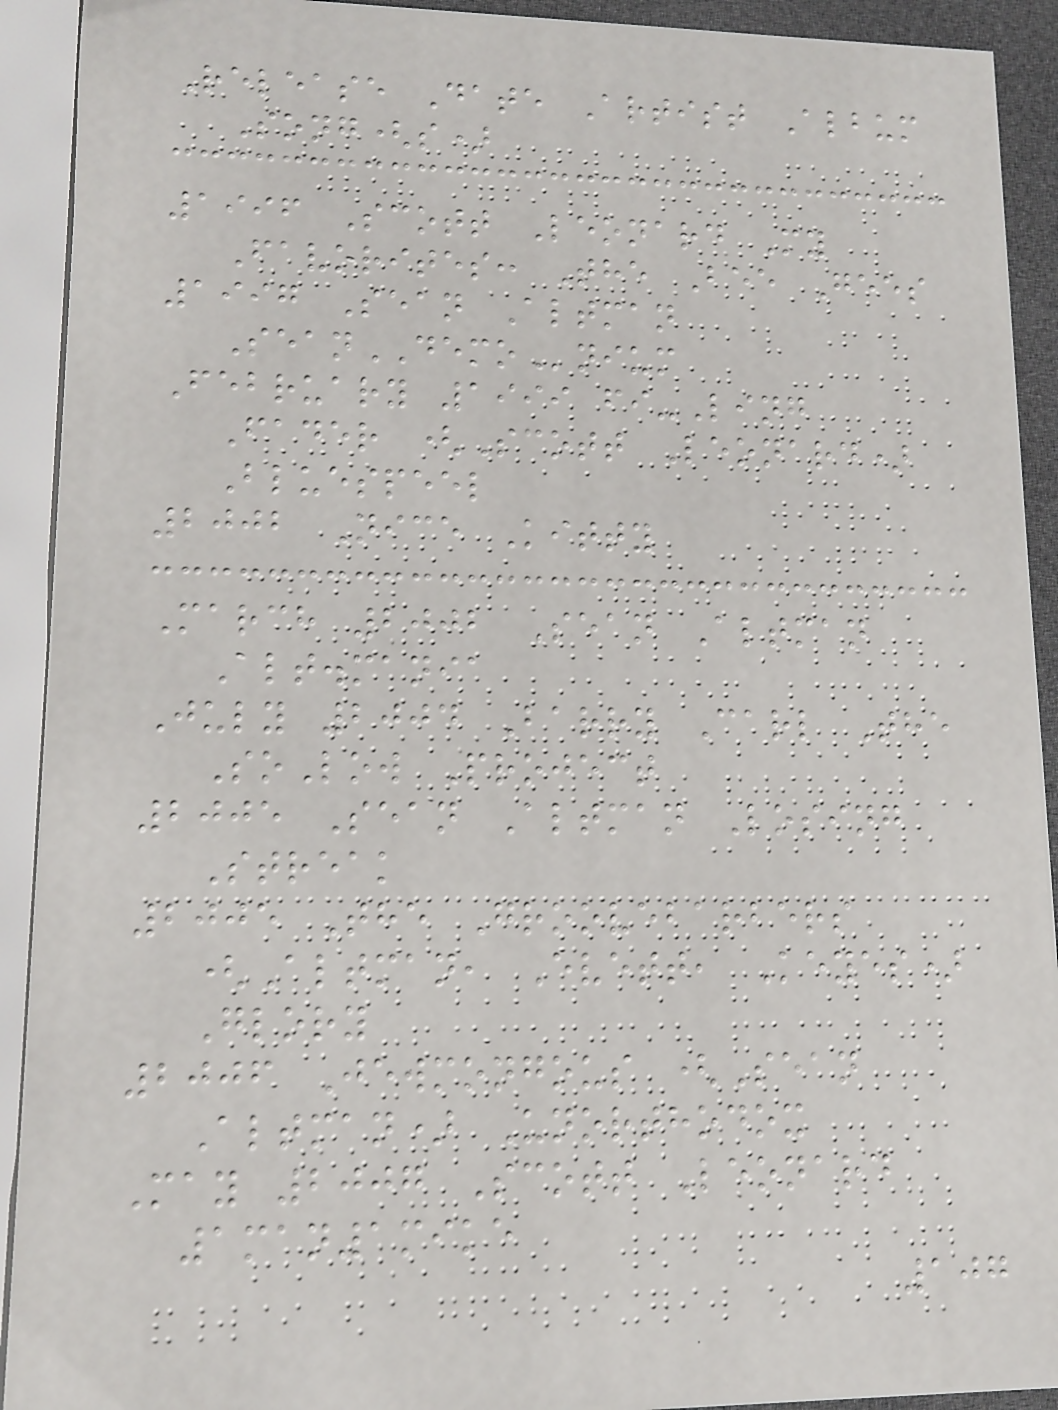Release Date Artist Album
Song(s)
1996 Scott Leonard My
Favorites: The Bee Gees
1997 Sean Altman
SeanDEMOnium
February 1999 fi-Ling
Fader (Scott Leonard)
Bluespeel
2002 Nice Kitty
March 2002 Sean Altman
Alt.mania
July 2004 Barry Carl The
SoLow Project
2005 Sean Altman Losing
Streak
2005 The Groovebarbers
(Altman, Evett, Keyes)
Glory
2006 Jewmongous (Sean
Altman) Unorthodox
May 2007 Scott Leonard
1man1mike
107
